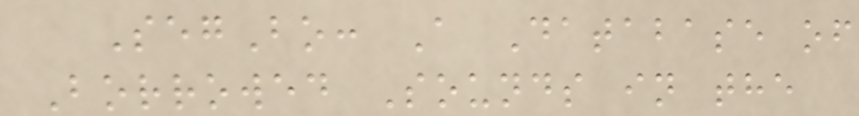SegBo: A Database of
Borrowed Sounds in the
